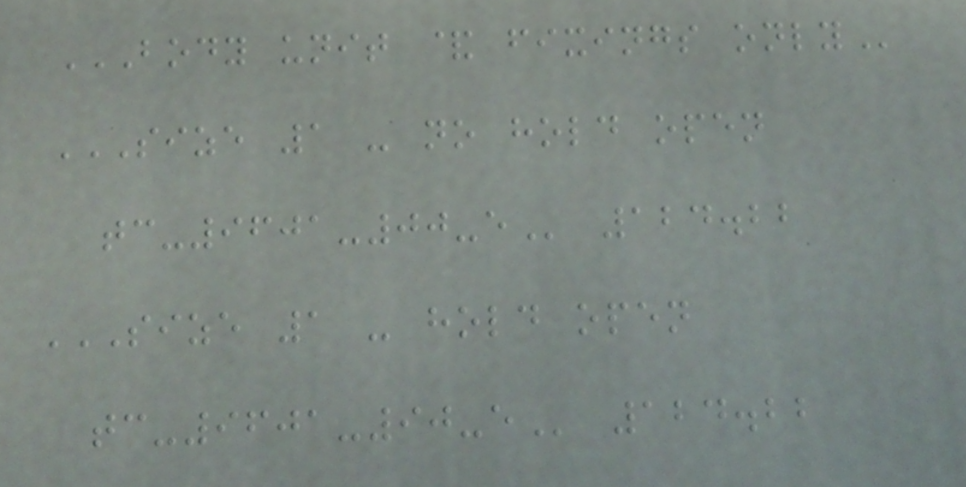BODY UNIT & FIXINGS ONLY
SIZE 1 - NO HOLD OPEN
TC-9601-00-E 124.22
SIZE 1 - HOLD OPEN
TC-9601-90-E 124.22
